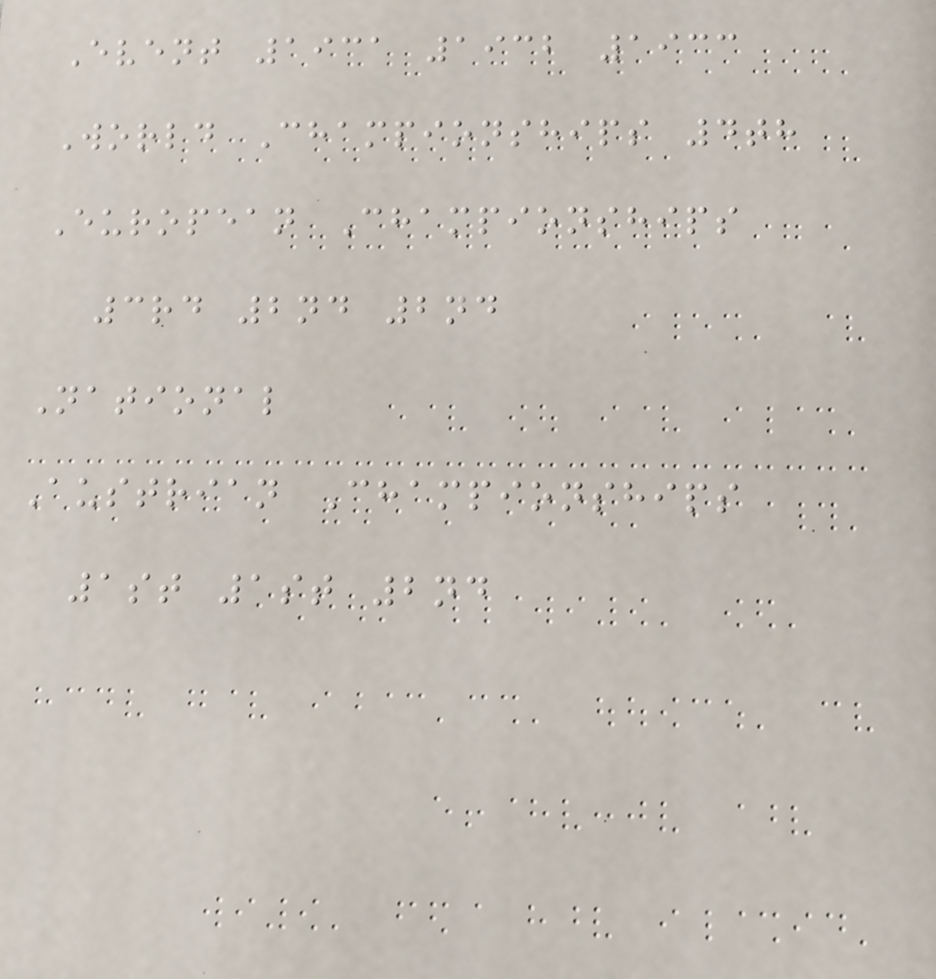Event 1931 1932 1933
World Championships 4th
European Championships
3rd 2nd 2nd
National
Austrian Championships
1st 1st 2nd
